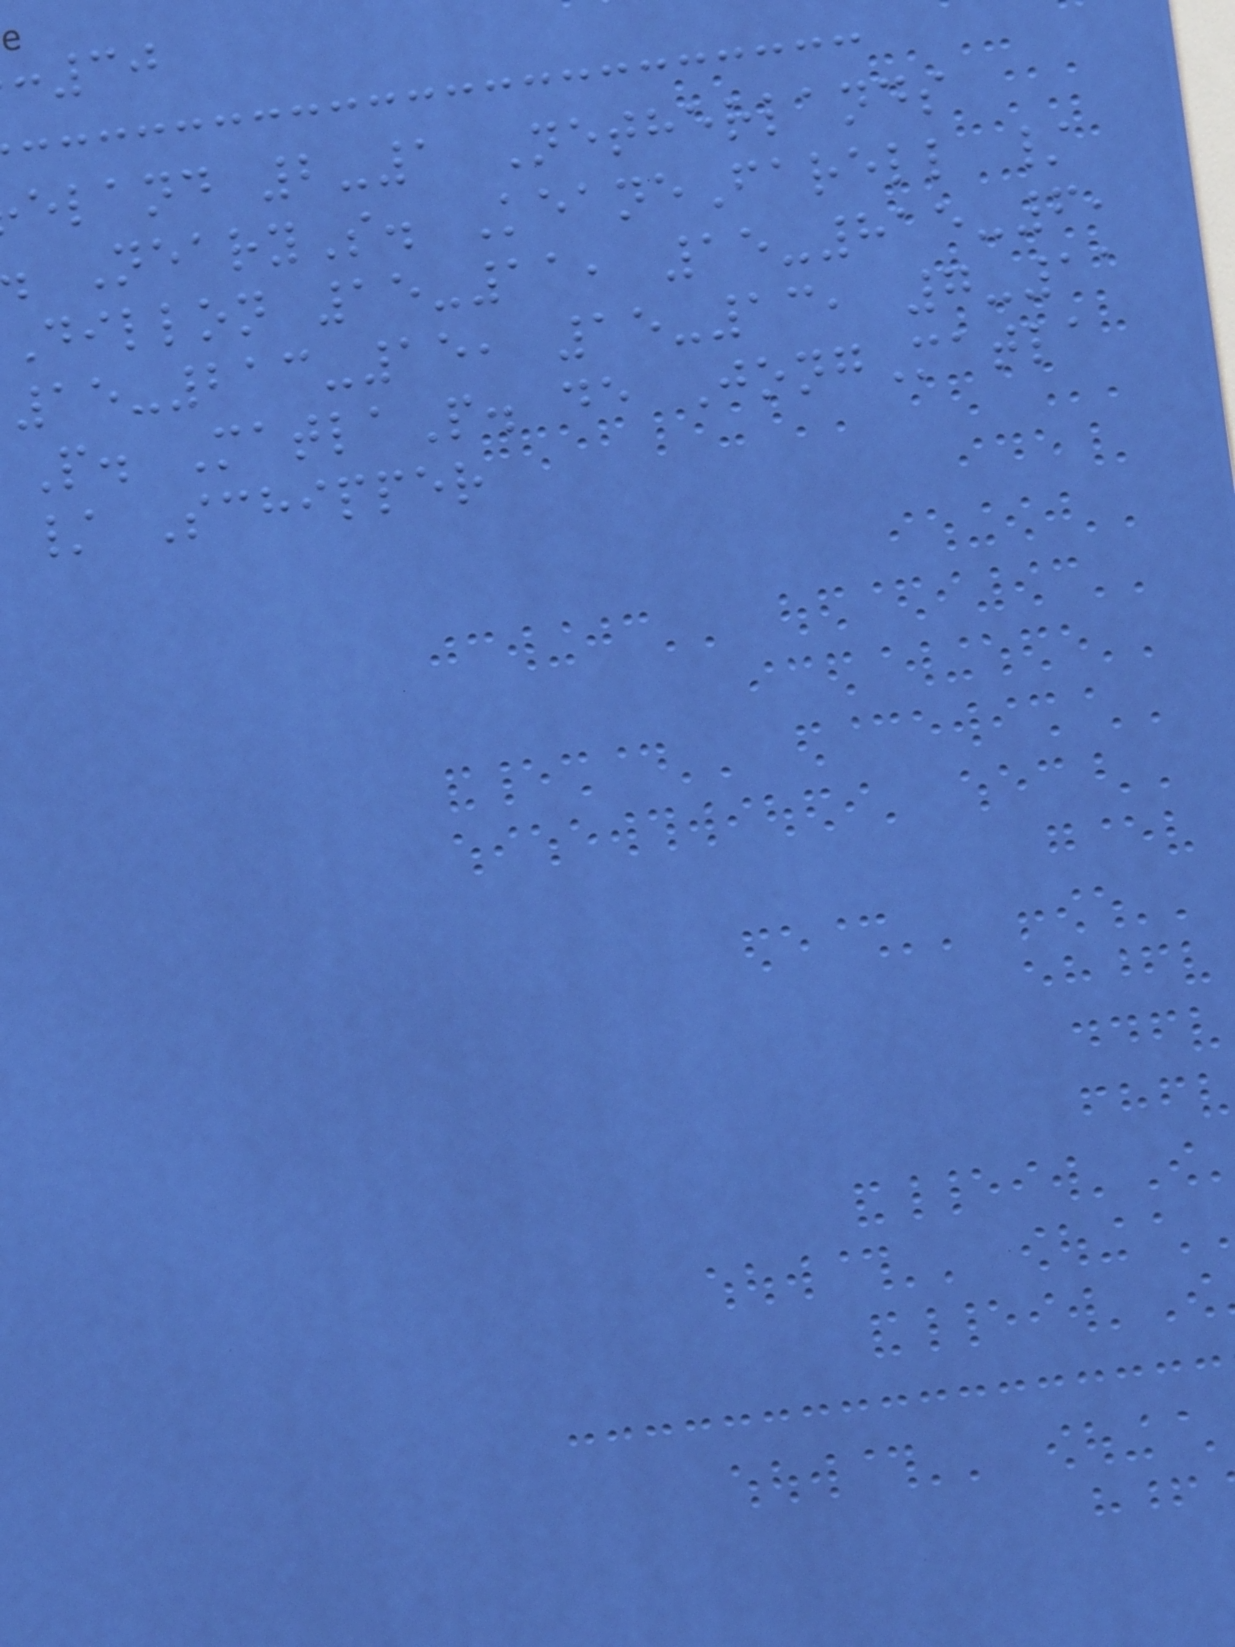:30
eland 2-1 Netherlands
NearyS. KeaneFarell /
Dillon 15-11, 15-815-6,
15-213-15, 15-13, 7-11
P. MatlaP. de JongMatla
/ Schipper
